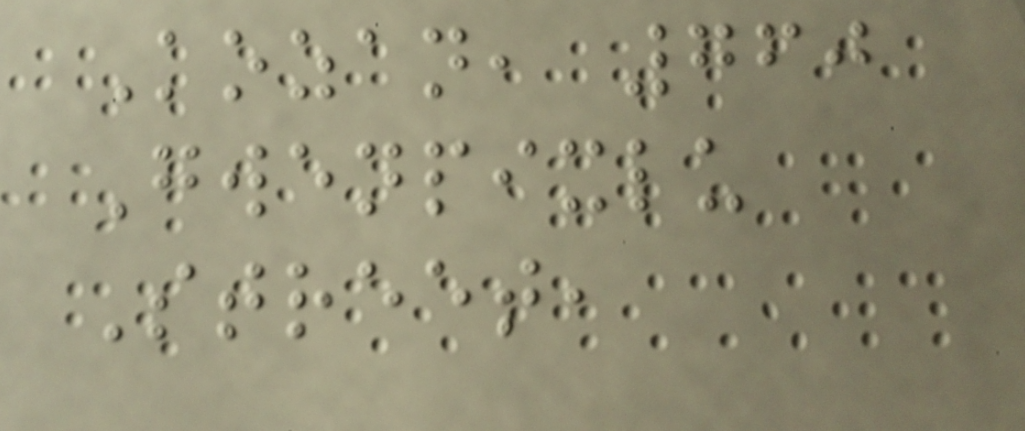Kozan, 760
Gwenpixlu
Street,
